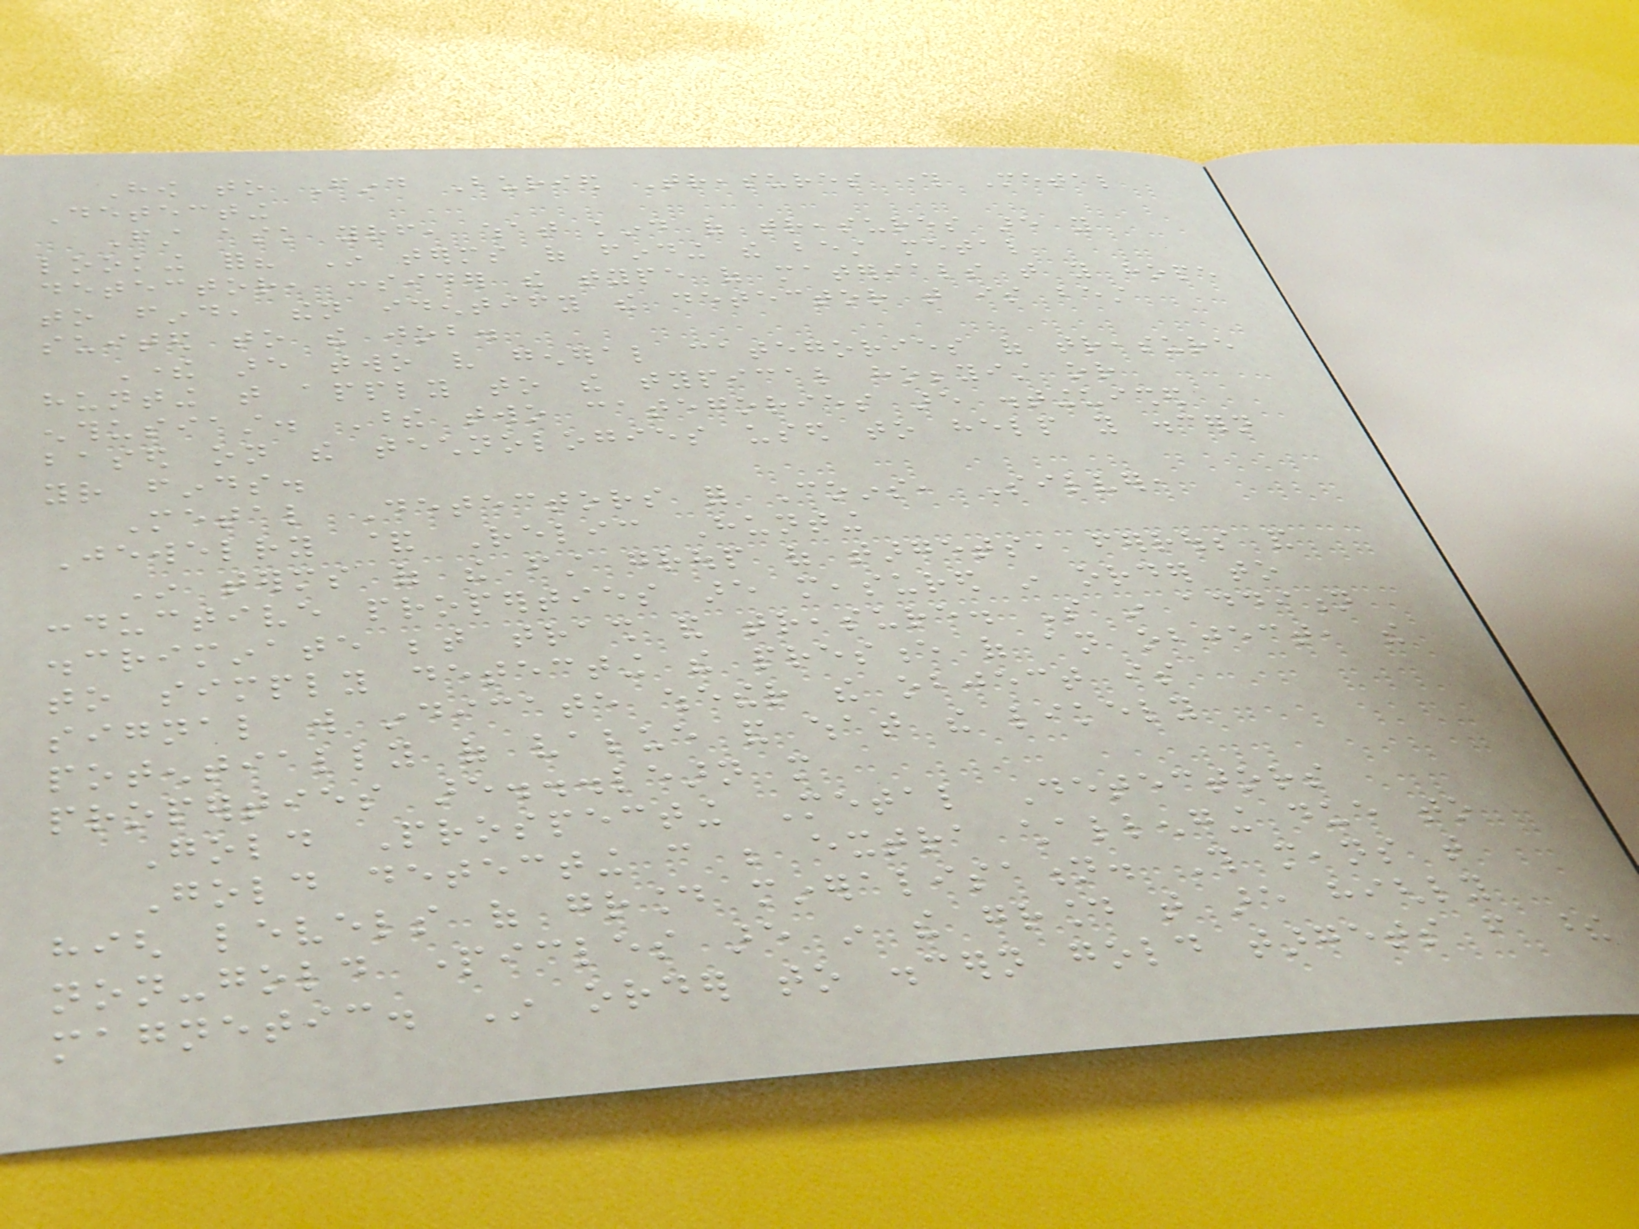How to Find Buried Treasures through Metal
Detecting
First ask yourself, what kind of treasures are you
looking for? In terms of finding the best metal
detector, consider the type of materials that you hope
to find, then identify the detector that is best
suited to the job.
There are two very general categories of treasure
hunting that apply to the typical hobbyist or
enthusiast. These two categories are distinguished
based on the technologies used to help you discern
your finds.
Metal Detectors for Coins, Silver,
Jewelry & Relic Hunting
In terms of the first group of targets, ferrous and
conductive properties are measured in order to
discriminate between trash and treasure. So in addition
to simply detecting the presence of an object, the
signal will indicate whether the object is
potentially of value and what the likely
properties are...learn more
Gold Prospecting Metal Detectors
Gold detecting can be extra challenging due to
high levels of ground mineralisation. This means that
non-gold particles are in the ground that are highly
magnetic. In order to discern gold targets from these
